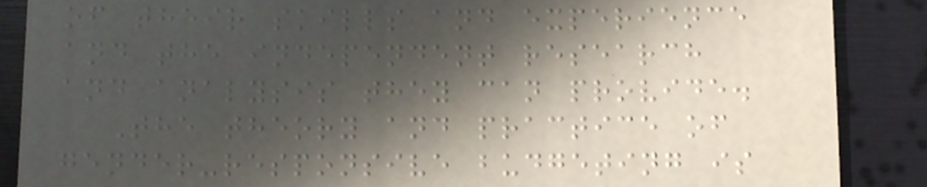of their skills and experience
and the independent research
and analysis they can provide.
The theory and practice of
gender-responsive budgeting is
